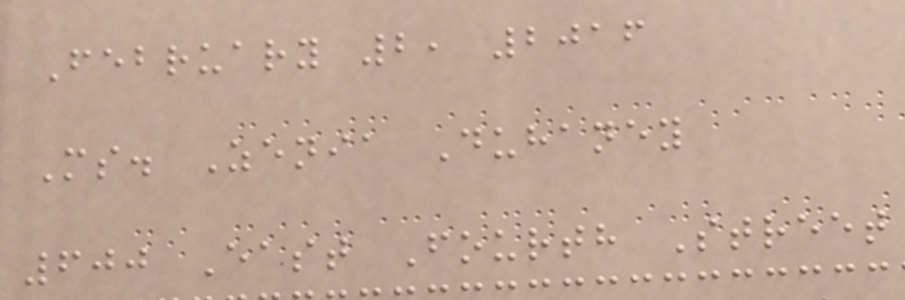February 2, 2016
Ms. Zenia Duhaney
600 East Fourth Street
